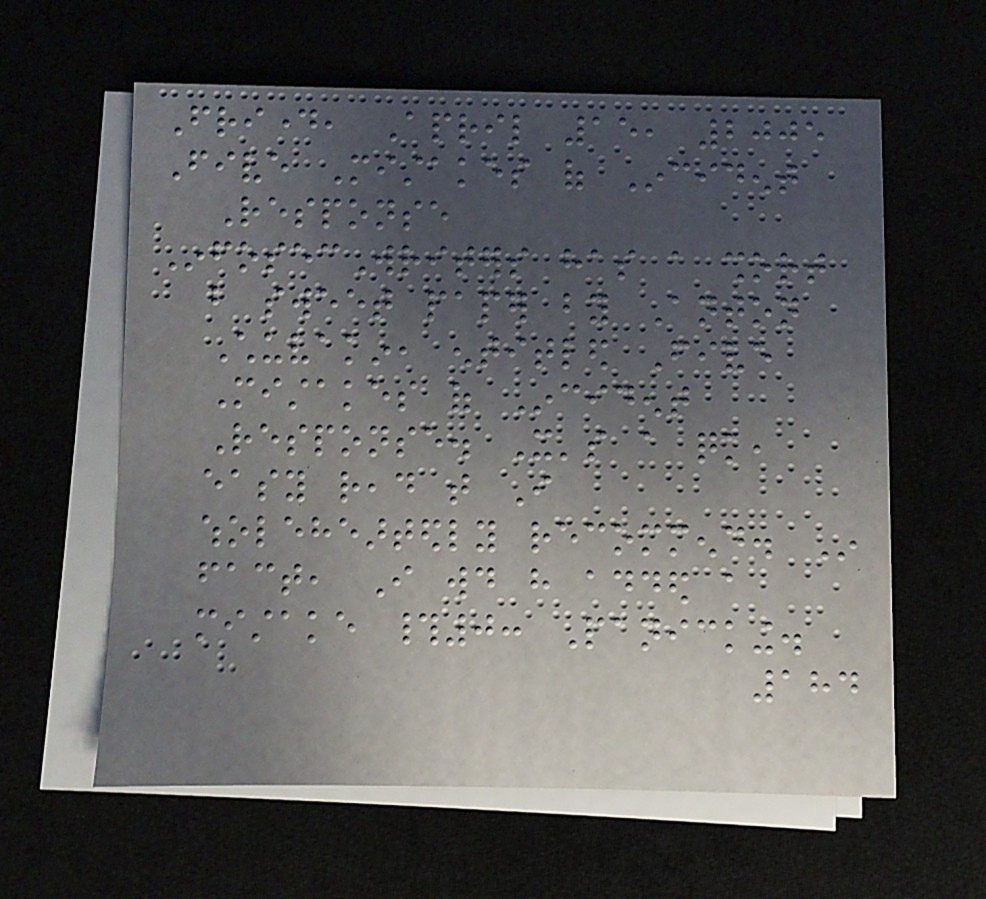Friday, April 15, 2005
Five Mistakes of Incident
Response
InfosecWriters has a short
but sweet paper by Anton
Chuvakin, entitled Five
Mistakes of Incident
Response. It's a quick,
easy read that I
wholeheartedly recommend. In
fact, I would have added a
mistake #0: Panicking.
184
